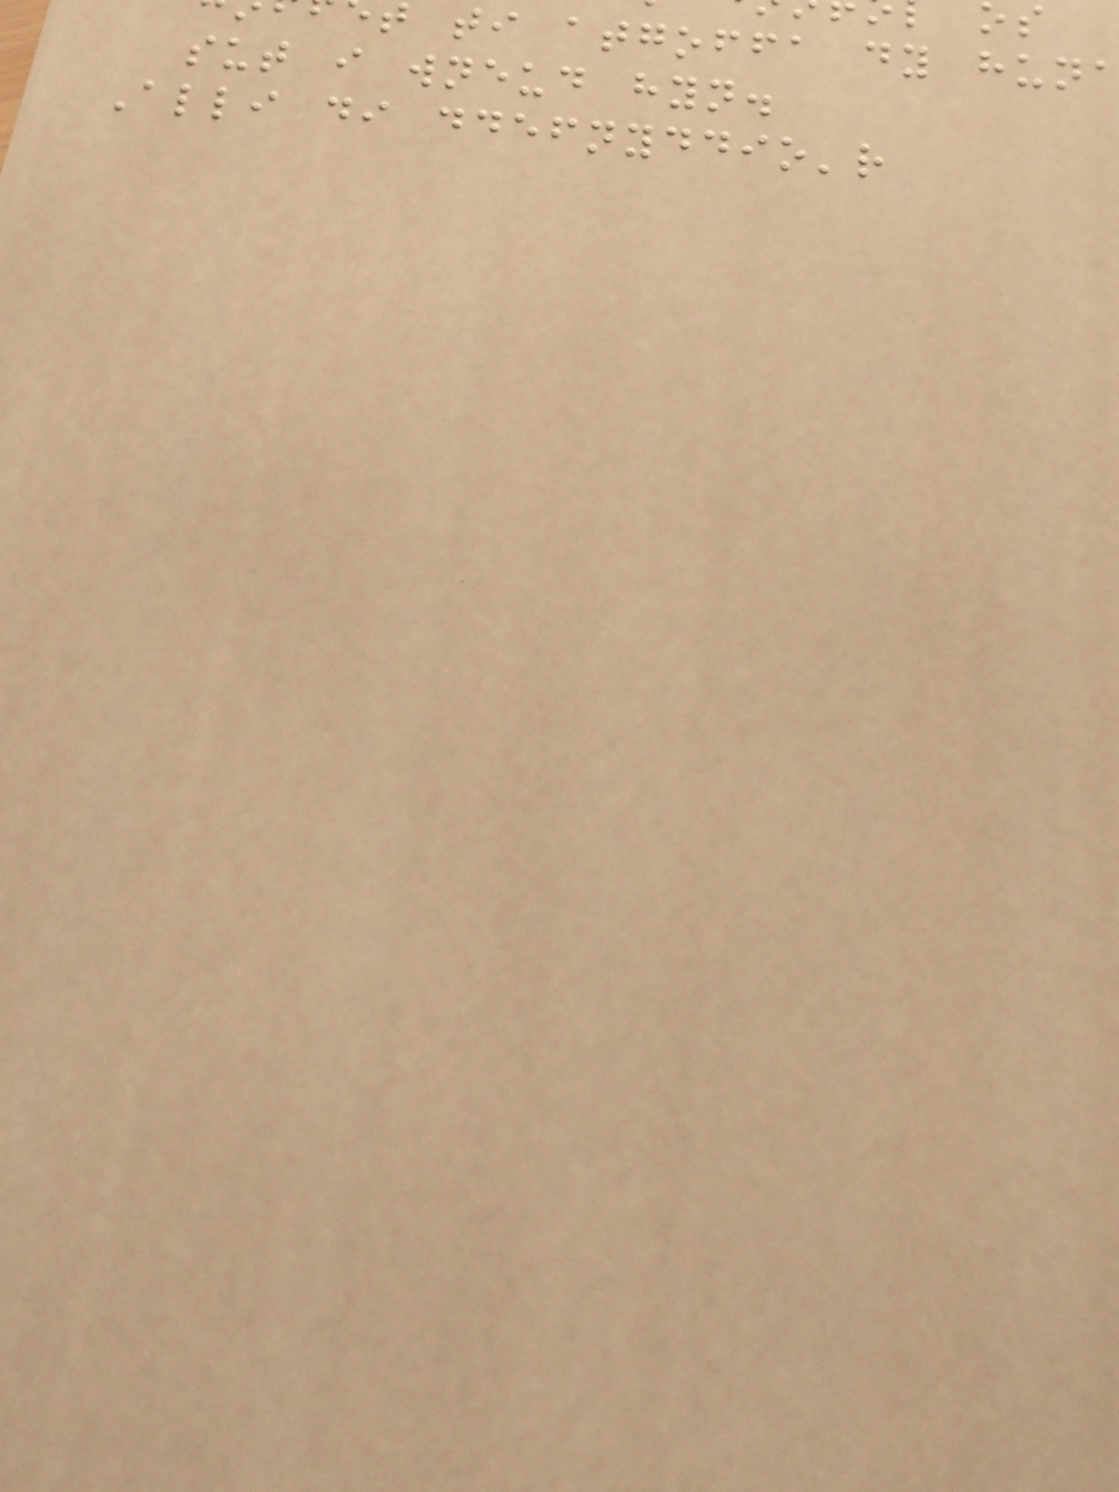ti atgoffa dy hun
sut i wneud hyn.
Alli di ddefnyddio'r
